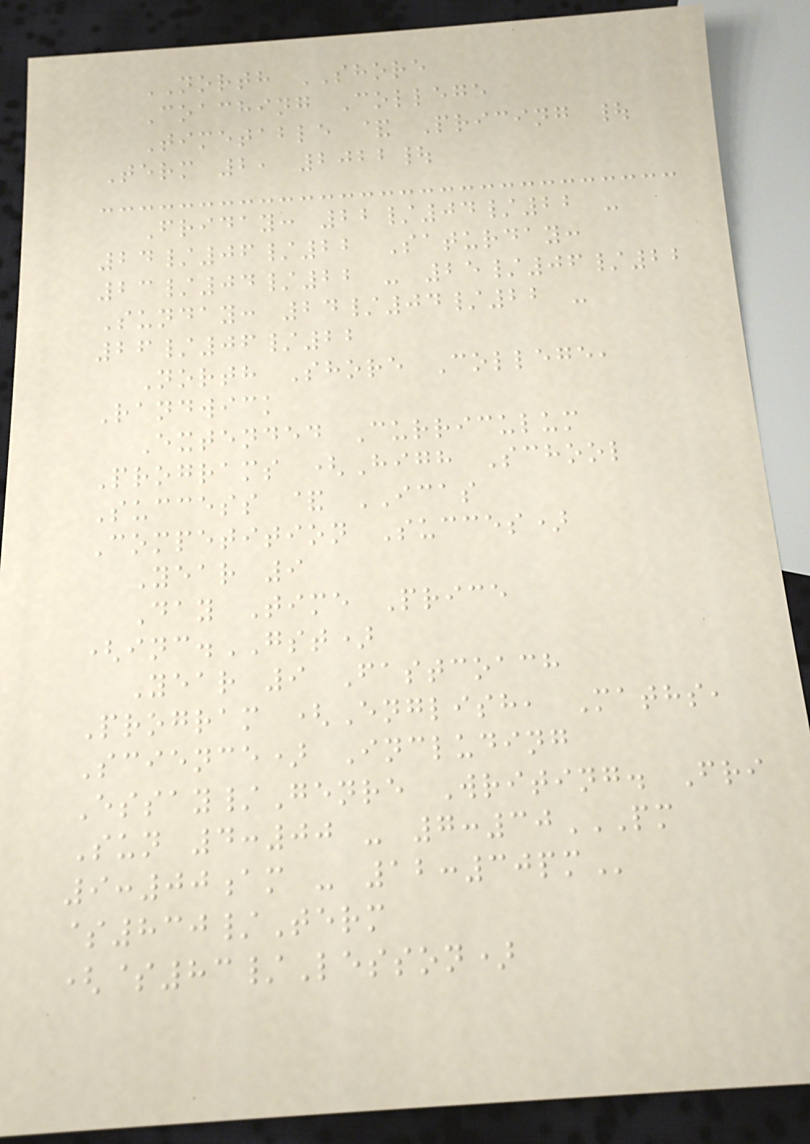NORTH SHORE
Coaching College
Timetable & Pricing |
Term 2, 2022|
Friday: 22/04/22 -
24/06/22 Saturday:
23/04/22 - 25/06/22
Sunday: 24/04/22 -
26/06/22
North Shore College,
Randwick
Extended Curriculum
Programs (High School
Success & ICAS
Competition Succes)
Year 9
Day Time Price
(inc.GST)
Year 9 Fastcoach
Program (English, Maths,
Science) Including
Essay/Genre Writing. Fri
Sun 4:00 - 7:30PM
9:00AM - 12:30PM
$830/Term
($83/Lesson)
